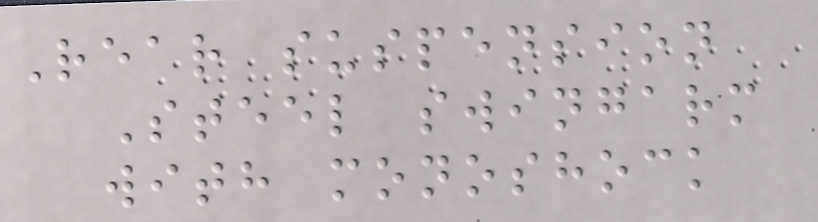Rear suspension
Steel swingarm
with monoshock
